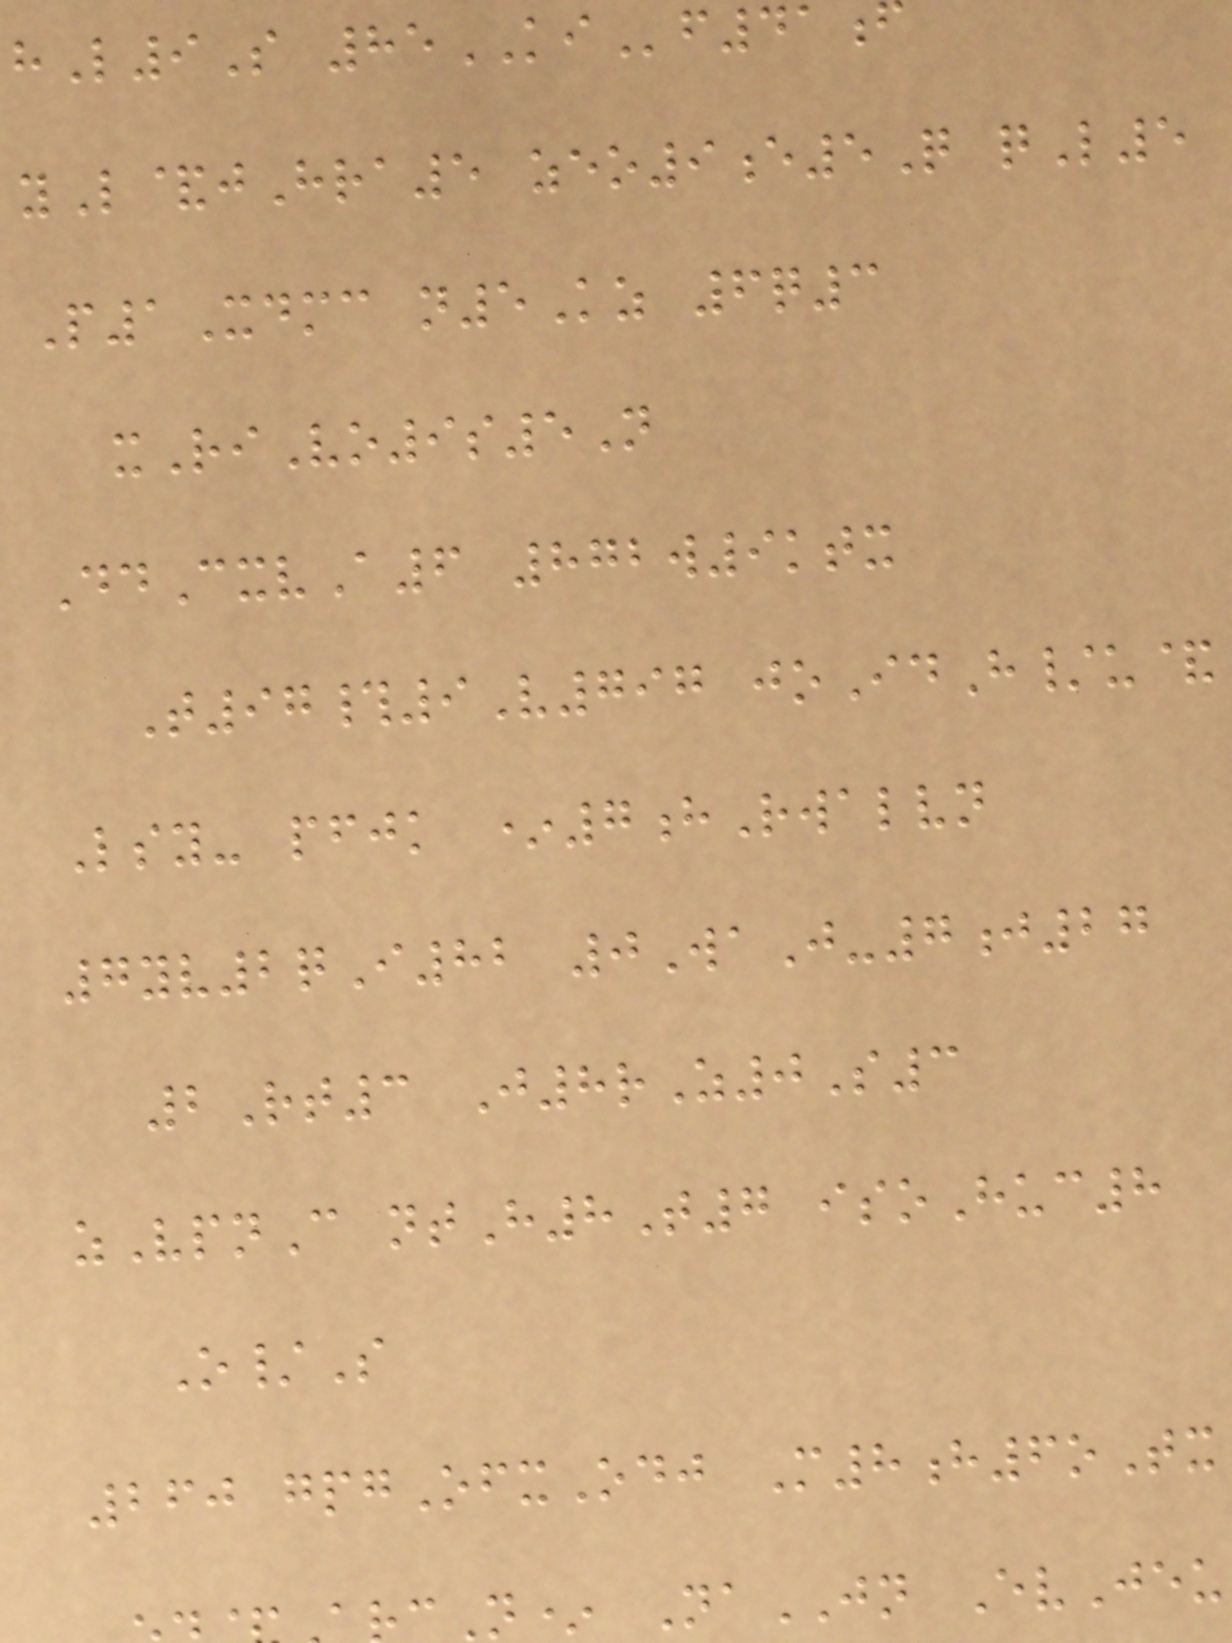hL9S 85KIf41
yL&jHra5 zeo9e5Q qL5
P1Xdmc n5Kz 6q3
xRiVo9s5N
DdCxvA6 872w9ktx
T97#9V797 joIdH/u&
Lsy- pfjk *7hRwalvn
7yv2qI82 0WaJ-7j27
2Rt3 J8rZ0S3
zVpnC ntH8T7 isoHuc8
O/S
260 gpgOfxOdj M8h6oTx
N* NaJN EvJeu
